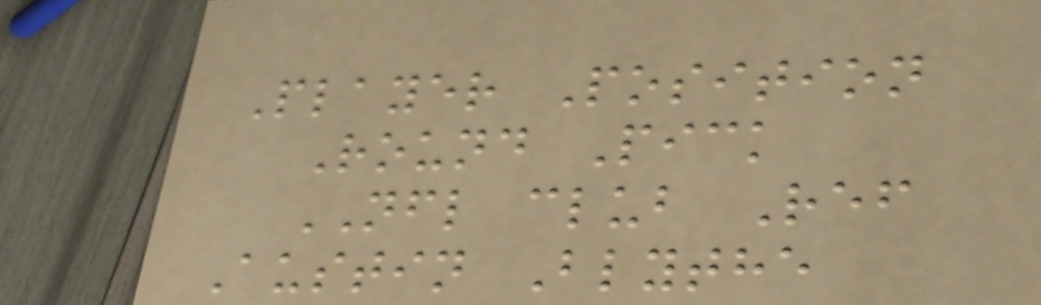Player Position
Round Pick
NFL club Ref
Austin Blythe
